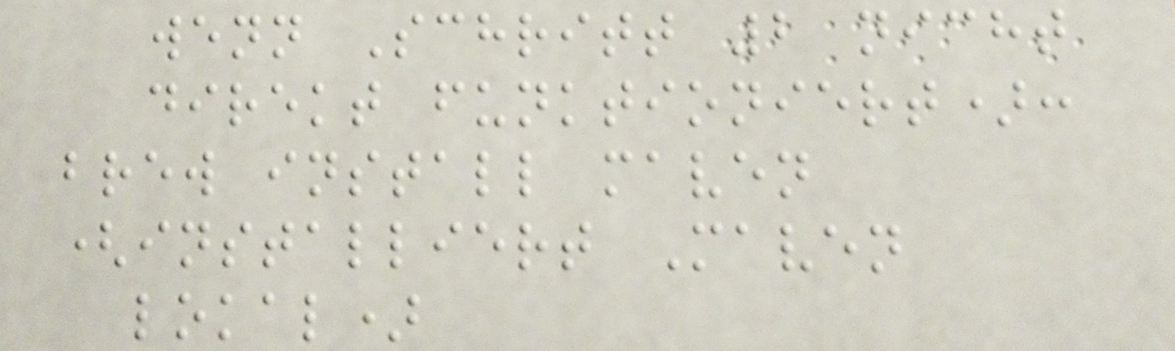wenn Schritt 2 nicht
direkt funktioniert):
brew install maven
(installiert Maven
lokal)
